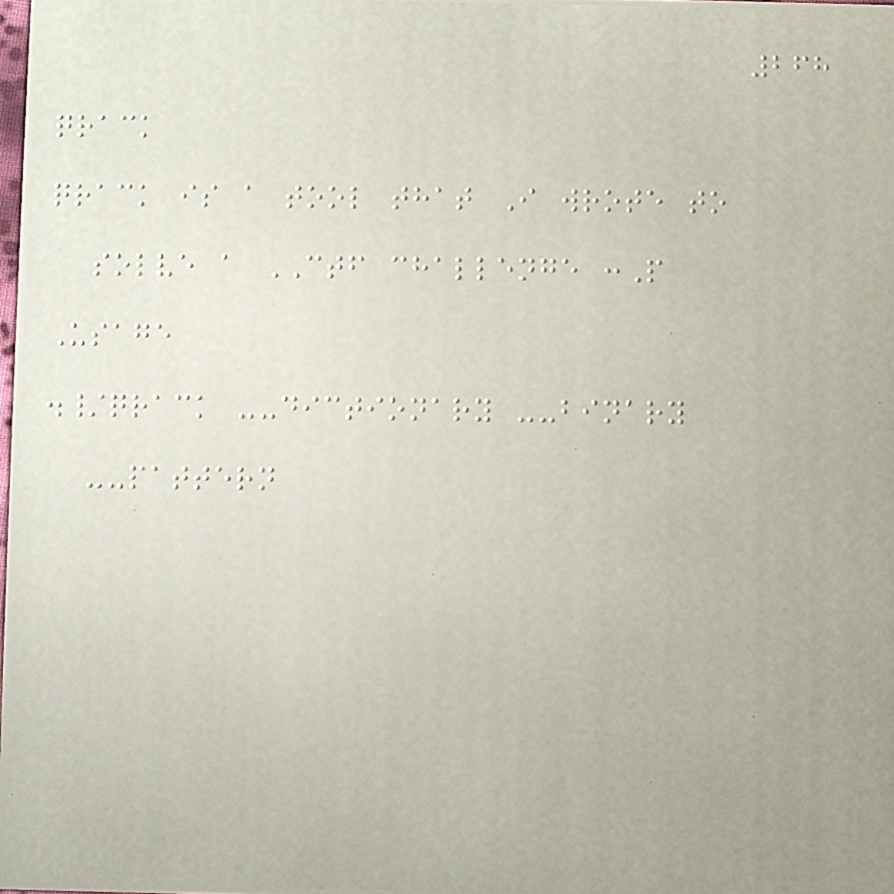268
qrack
qrack is a tool that I wrote to
solve a CTF challenge :P
Usage
./qrack --dictionary --binary
--pattern
